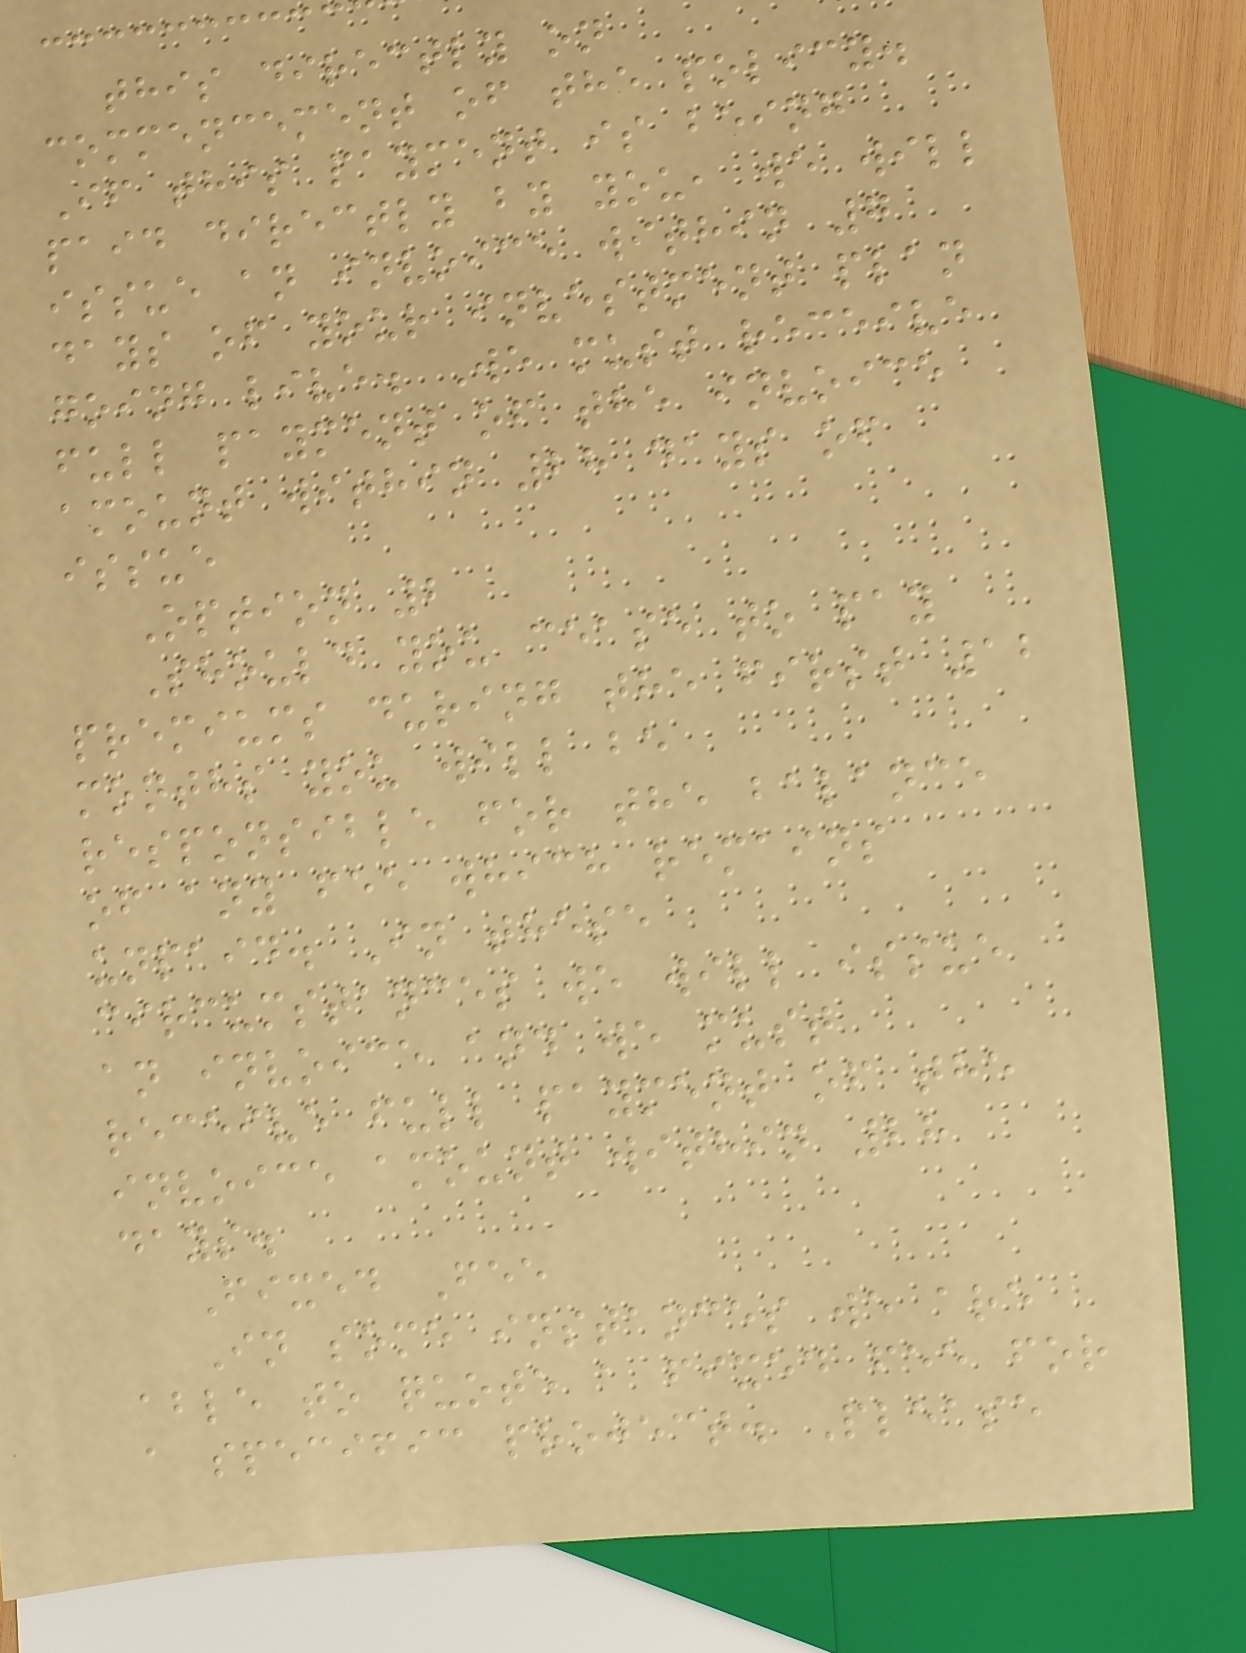this directly on
commencement of the policy.
If this payment is being
paid directly by you, we will
issue an invoice within 7
days of your investment plan
going live. We must receive
full payment of the invoice
amount within 28 days of
issue
Option 2
Should you cease to pay
premiums during the first 12
months you will be
responsible for the balance
of any fee which remains
unpaid. In these
circumstances we will issue
an invoice and we must
receive full payment of the
invoice amount within 28
days.
Fixed Fee
In some instances we are
able to quote a fixed fee for
a specific project. Please
